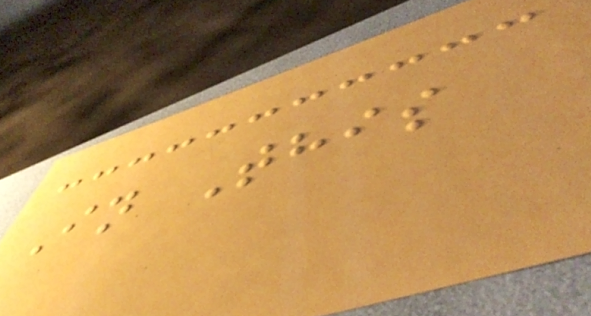In This
